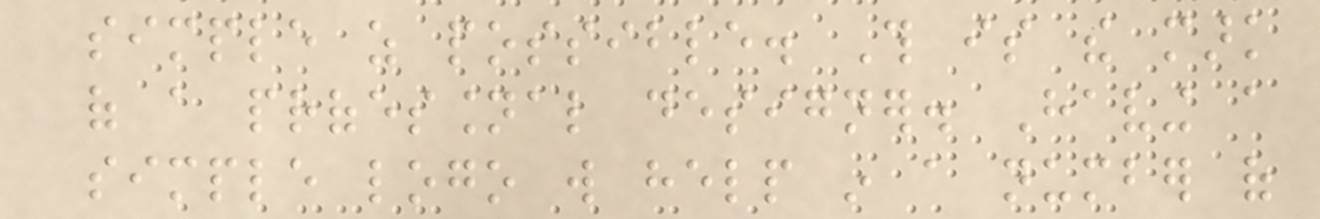simple as possible. This is the mark
of a professional designer. Having a
simple logo will help in a number of
